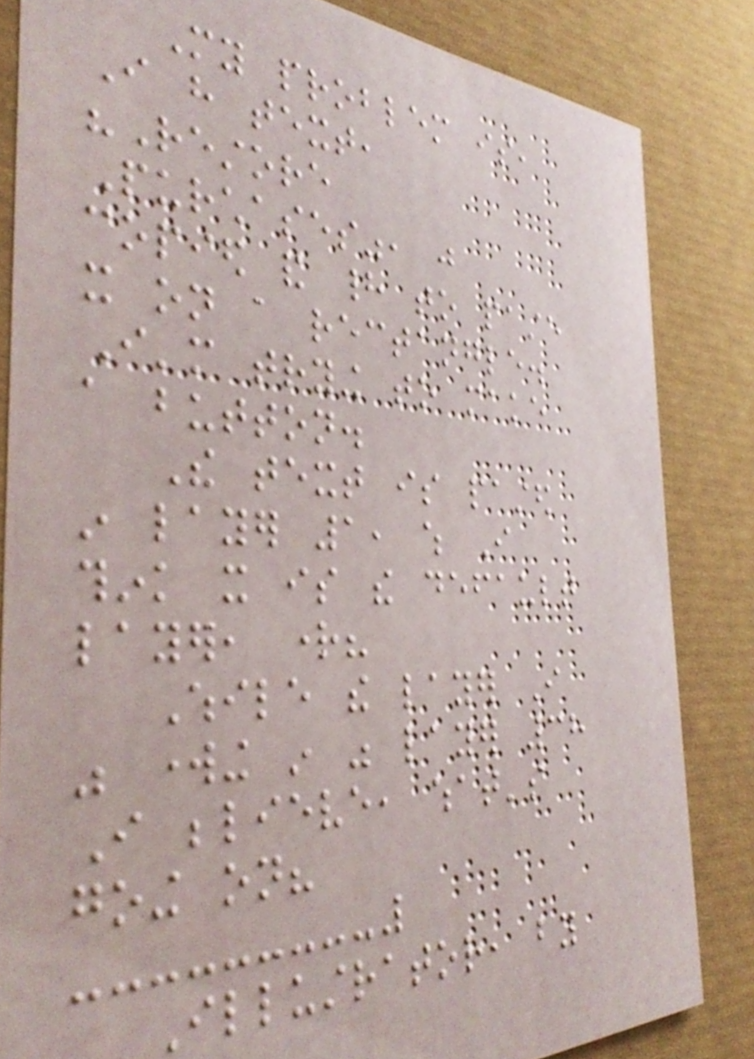My problem is,
I have text,
"Restore
Purchases", just
copied and had to paste
it on a rectangle.
I'm trying to make
a button.
The text is pasted
in layer 1, which I
think it is the default
layer, right?
While the layer I
was working in was layer 38
I believe, what's
going on?
Illustrator, by
